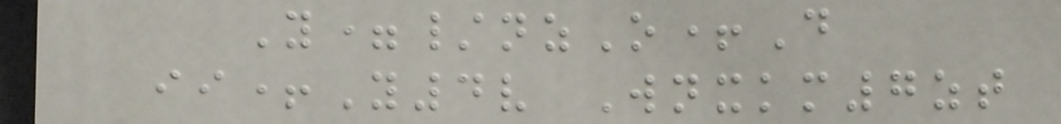Y=/nzO+D
ii+Y4v Wnxkm7zt
